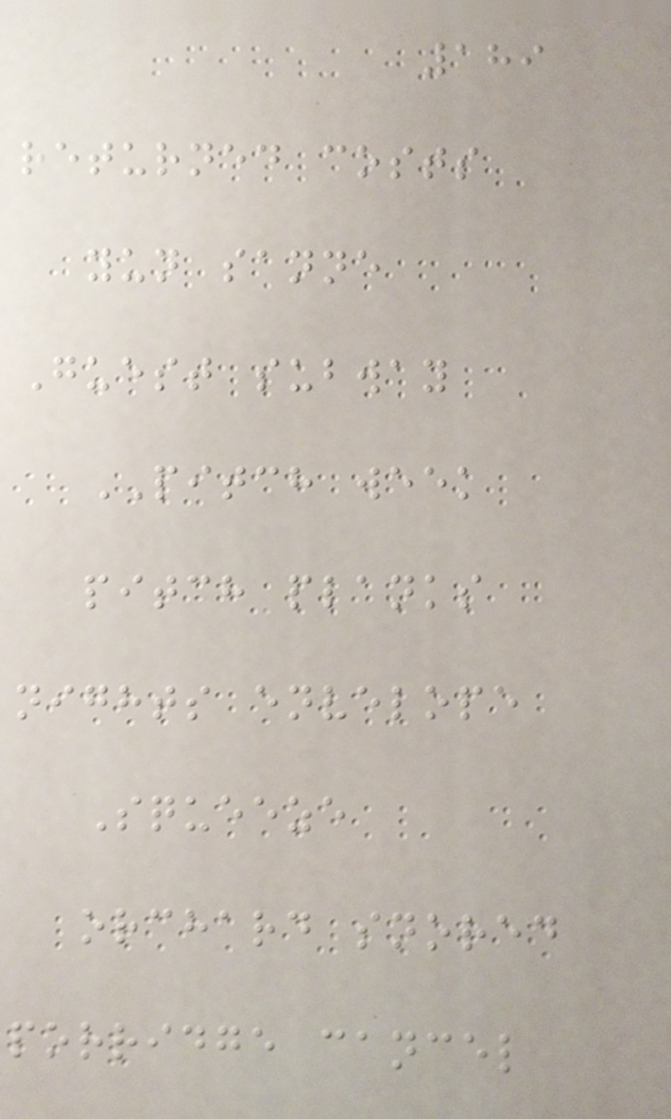189
returned costs
yun sanne
Guest subway
PITCH week
pitch planks
nights envelope
Squeeze
orchard snored
porridge cancel
